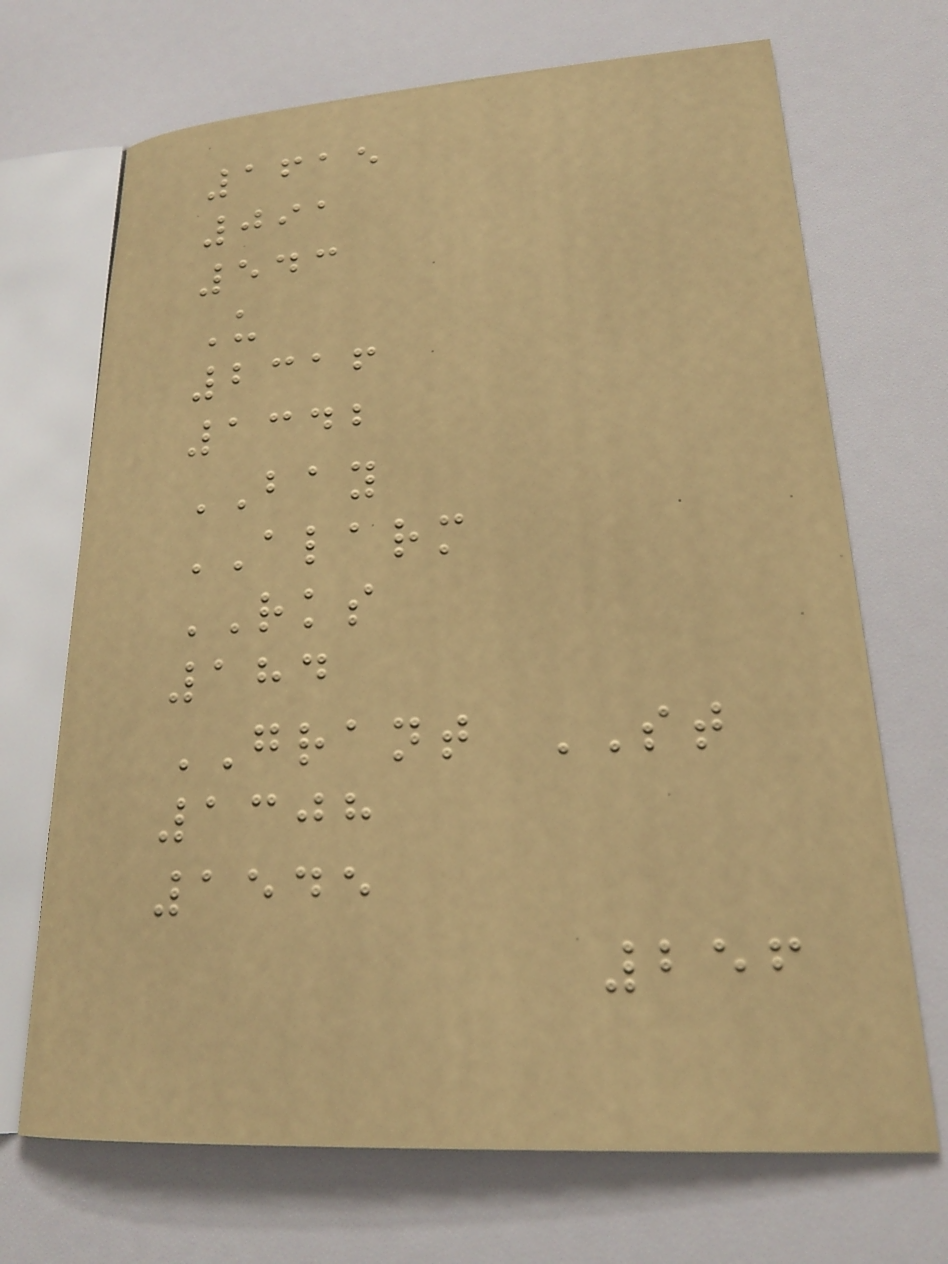1615
091
543
U
2316
1342
BAY
ALARM
RKS
184
GRANT ST
1308
1545
256
